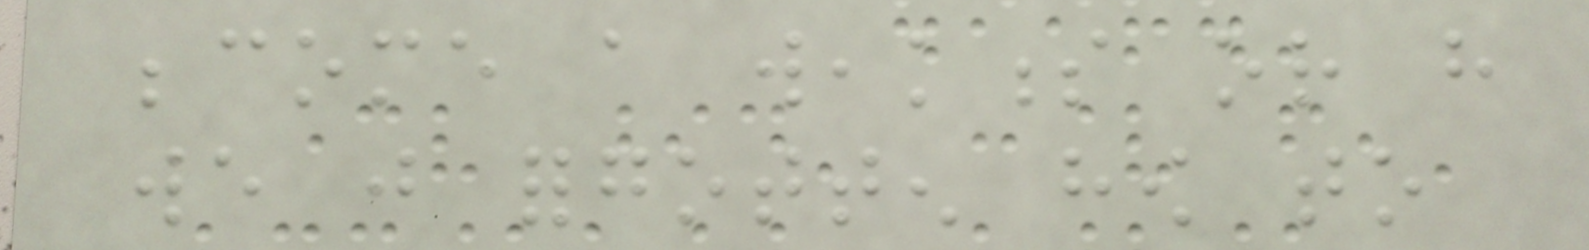become a weakness or have
we just forgotten how to
